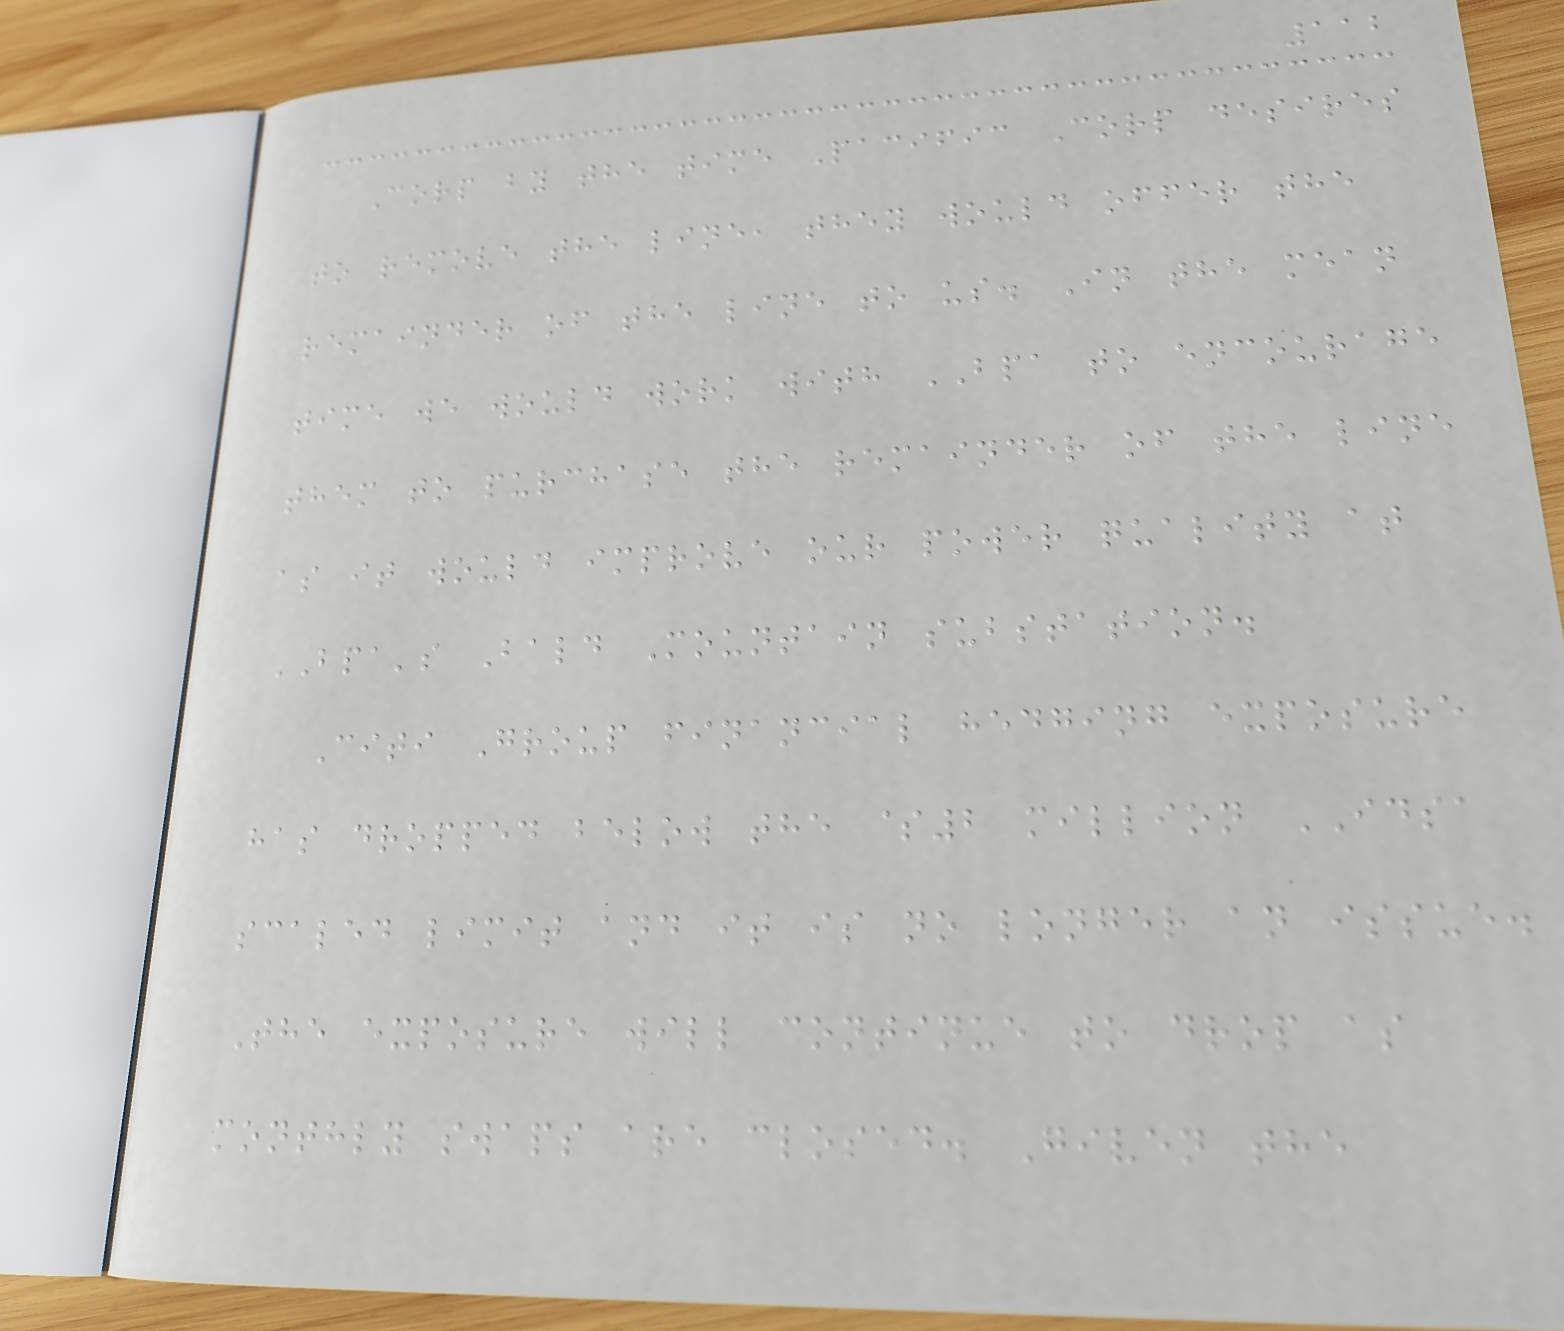112
Corp by the time Pacific Corp desires
to remove the line, they would offer the
remainder of the line to us. In the mean
time we would work with BPA to encourage
them to purchase the remainder of the line
as it would improve our power quality at
BPA's Bald Mountain substation.
Citi Group financial hedging exposure
has dropped below the $2 million IDSA
scaled limit and it is no longer an issue.
The exposure will continue to drop as
monthly swaps are closed. Given the
